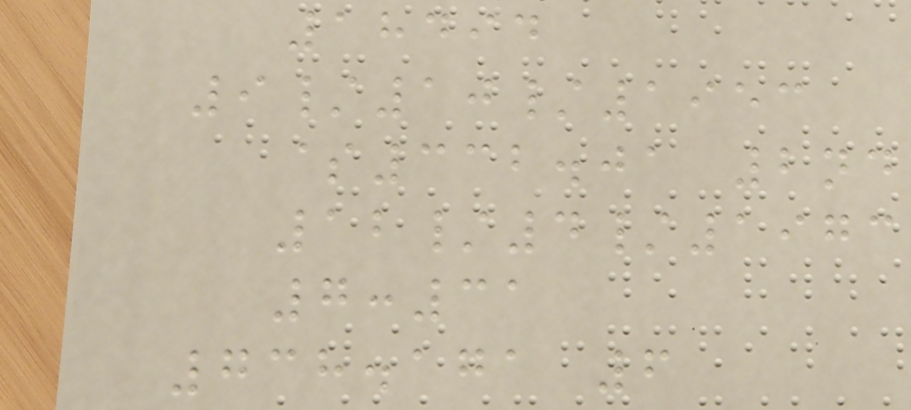18494
9/10/1953
$332.01 2nd
12/4/1973
7:31
738.171 6
